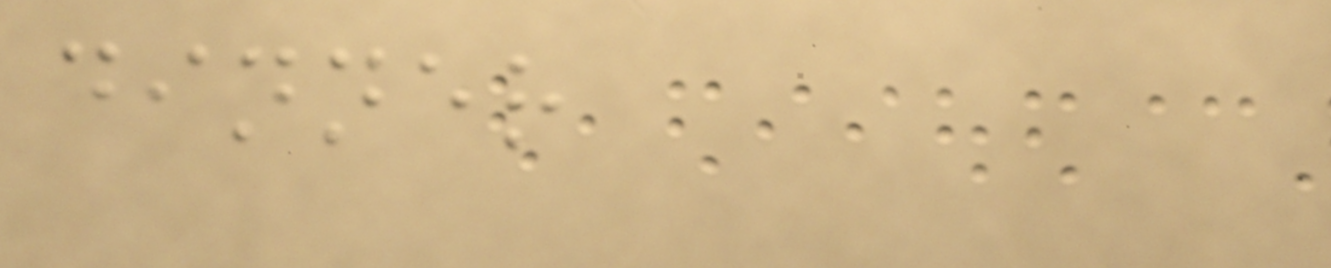dinner
